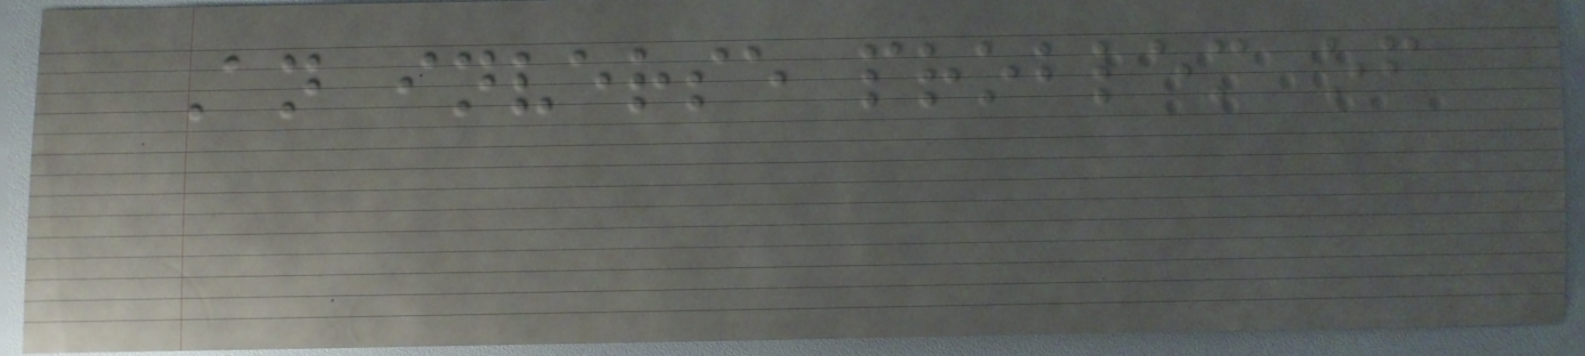An inverse problem of
